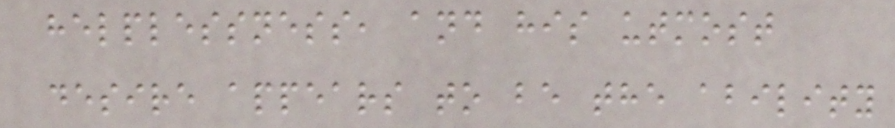helplessness, and his utmost
desire appears to be the ability
